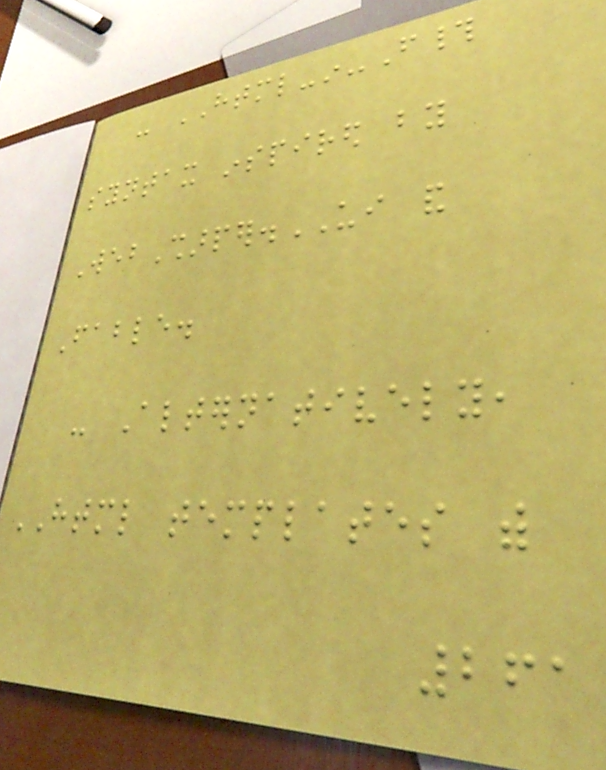- HTML-in-F#
syntax inspired by
WebSharper.UI and
Fable.
- Alternatively,
HTML templates with
261
